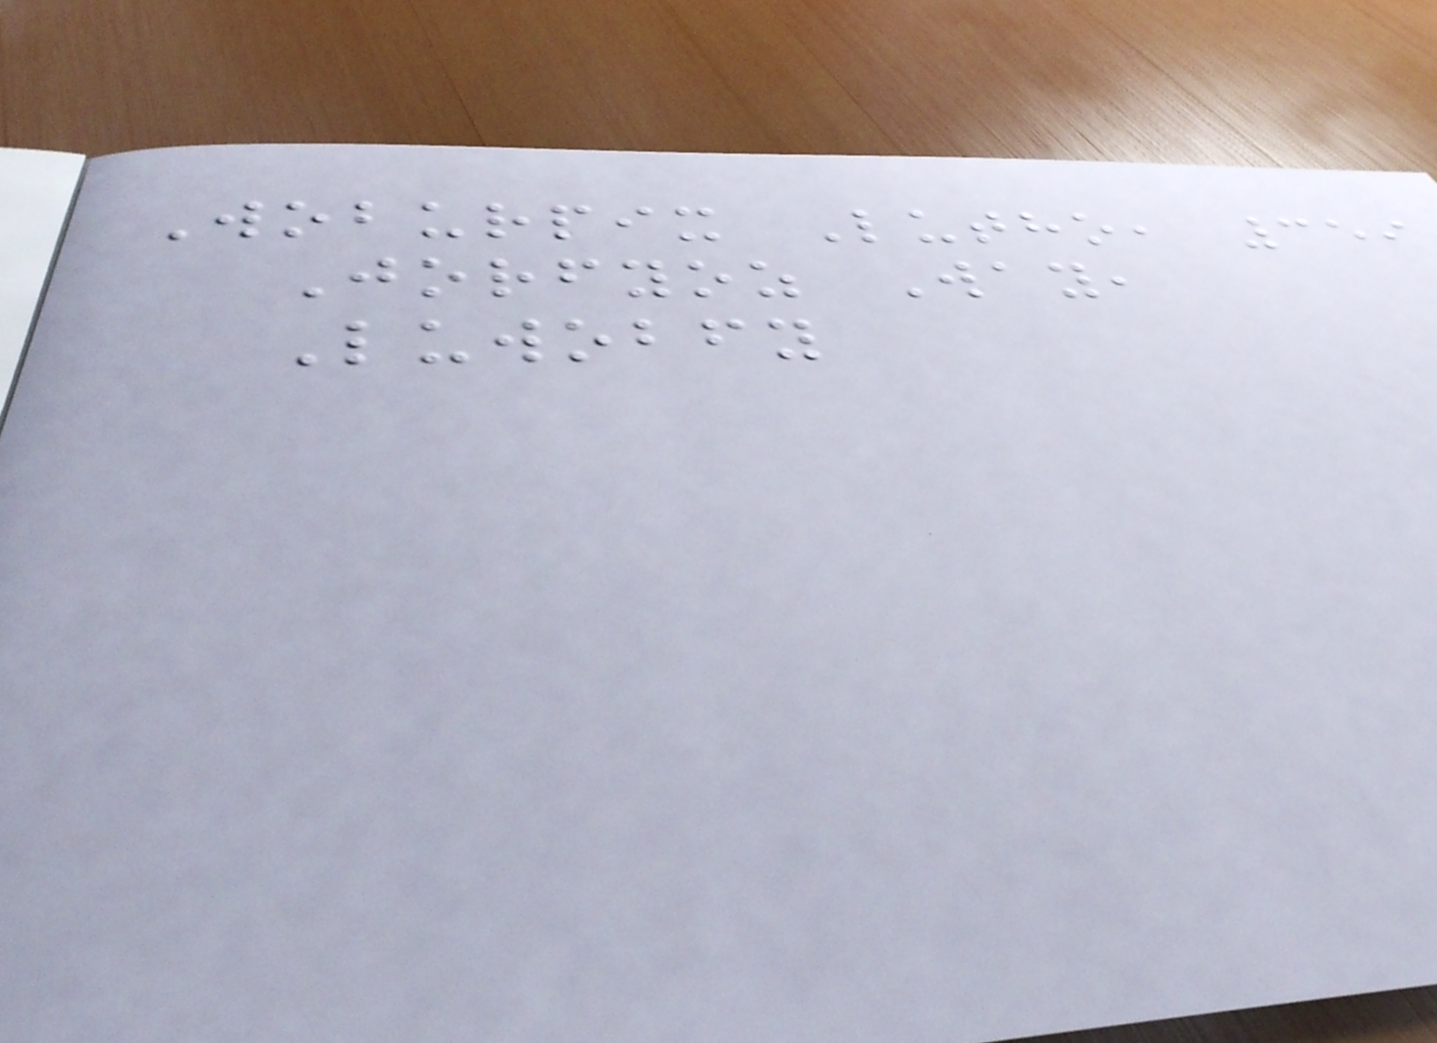Woburpix Lutho, 359
Jorfyoz Way,
Luwobfy
